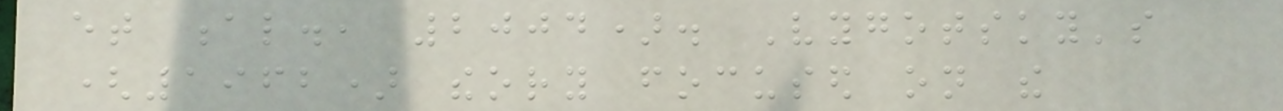et al., 2004). Vygotsky's
(1962) theory focused on the
